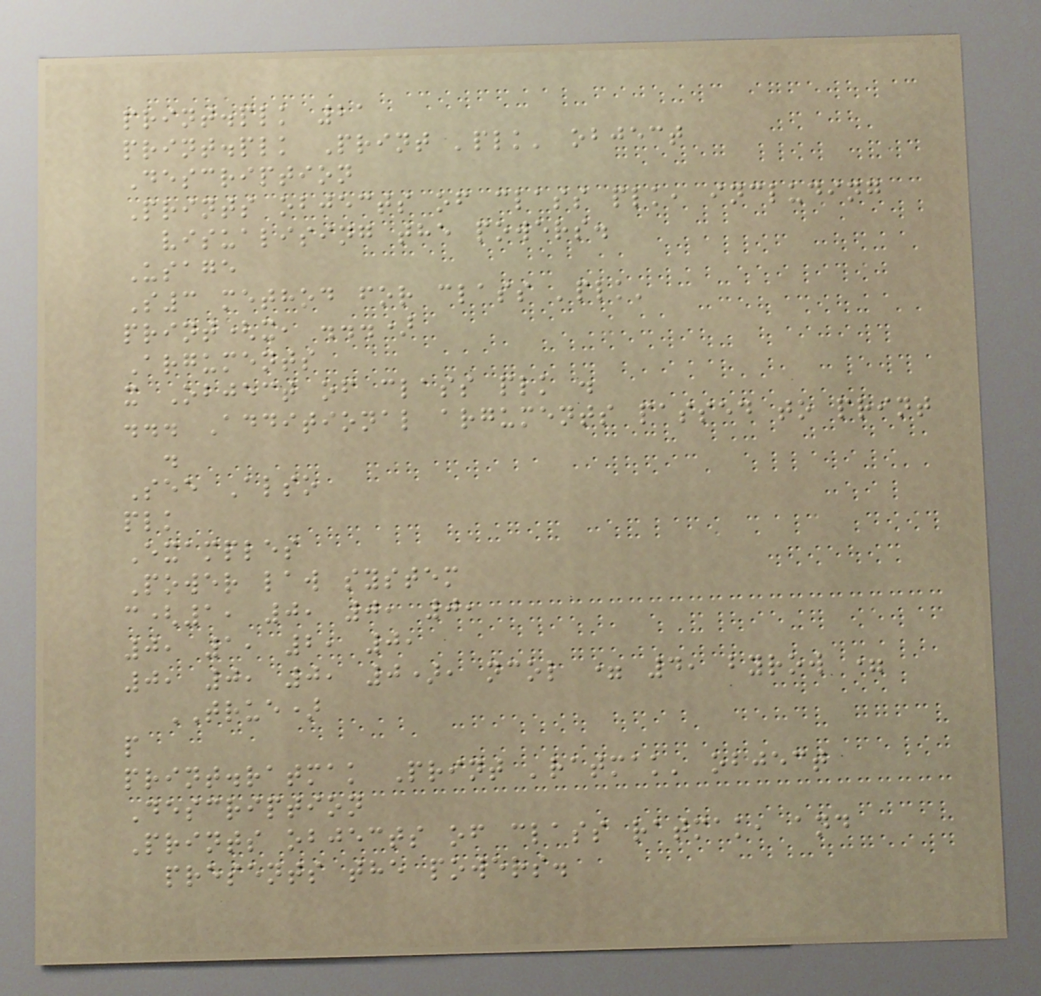print.plk 21
print.plk Print 'plk' object
Description
Prints objects of class plk, including
visualising the powers.
Usage
S3 method for class 'plk'
print(x, ...)
Arguments
x Object of class plk .
... Additional arguments passed to print
.
See Also
plk
Examples
Power law system
c(1, 0, 0, 0,
0, 1, 2, 0,
0, 0, 0, 0), ncol = 4, byrow =
TRUE)
p
print.ratmak Print 'ratmak' object
Description
Prints objects of class ratmak, and
presents the powers.
